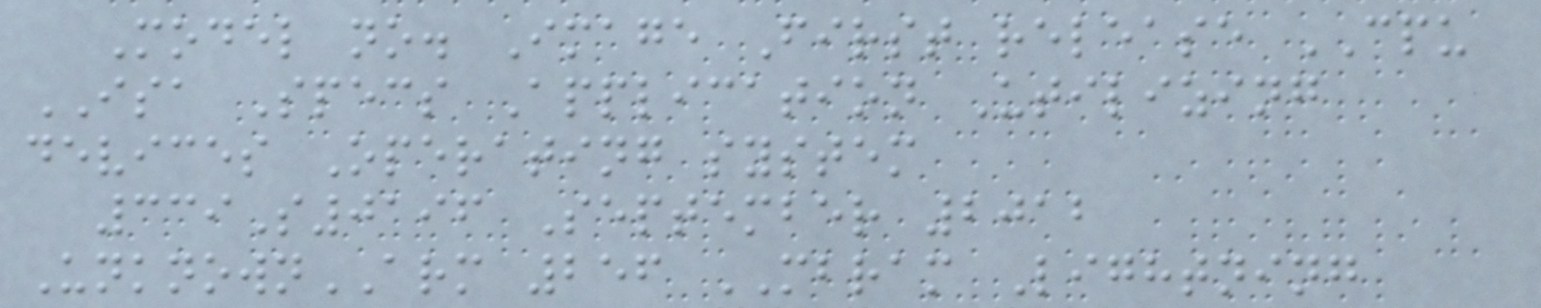Model no. Image First release CPU
ISA Specs Application Utilizing
devices Operating system
339S0196 September 2012
UnknownARM 256 MBRAM Lightning
